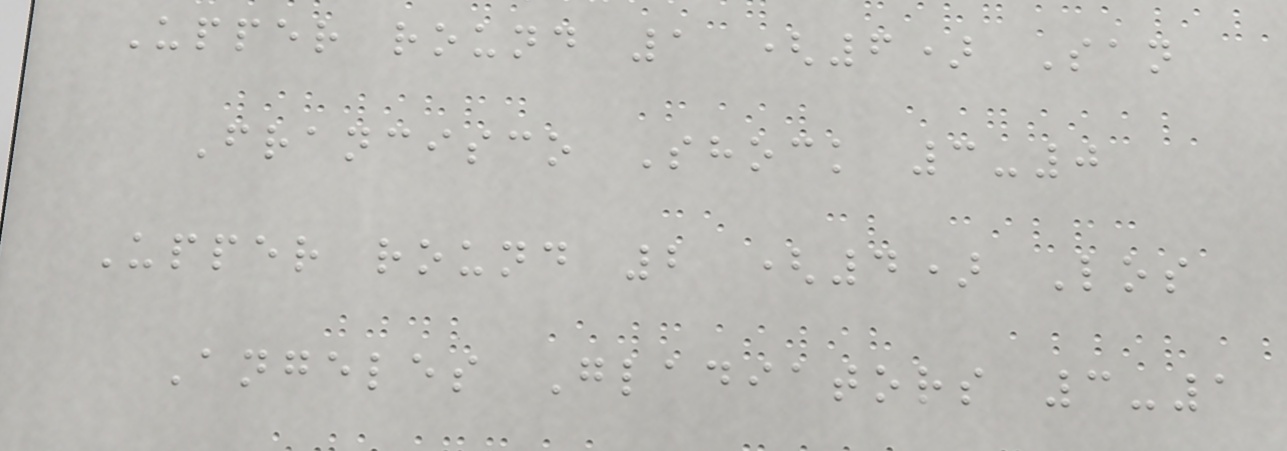Upper round 1 (6) San
Francisco Shock 3-0
Upper round 2 (4) Los
Angeles Gladiators 3-1
